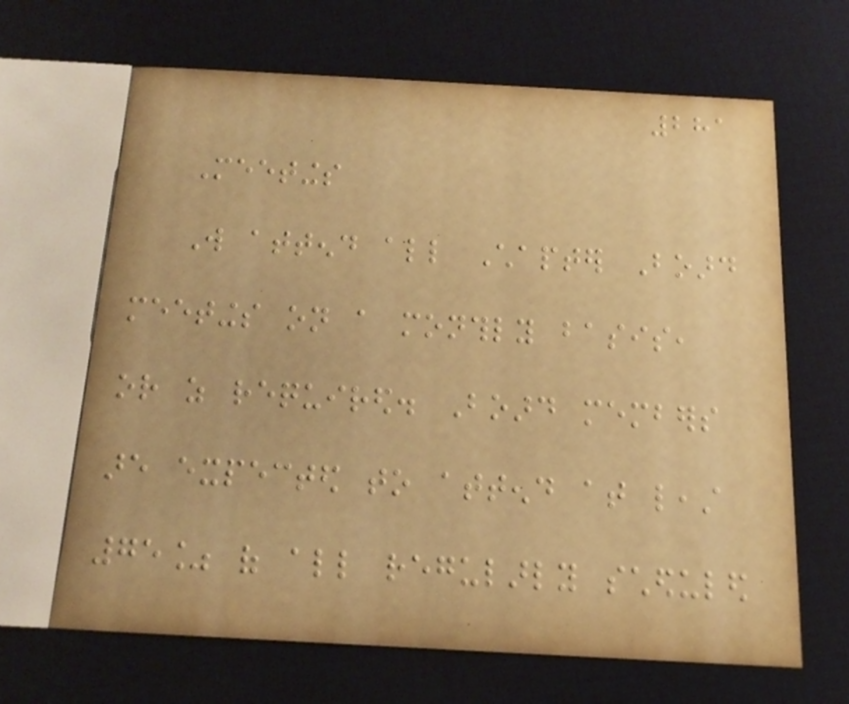281
Meetings
Will attend all Chapter Board
meetings on a monthly basis,
or as required. Board members
are expected to attend at least
75% of all regularly scheduled
